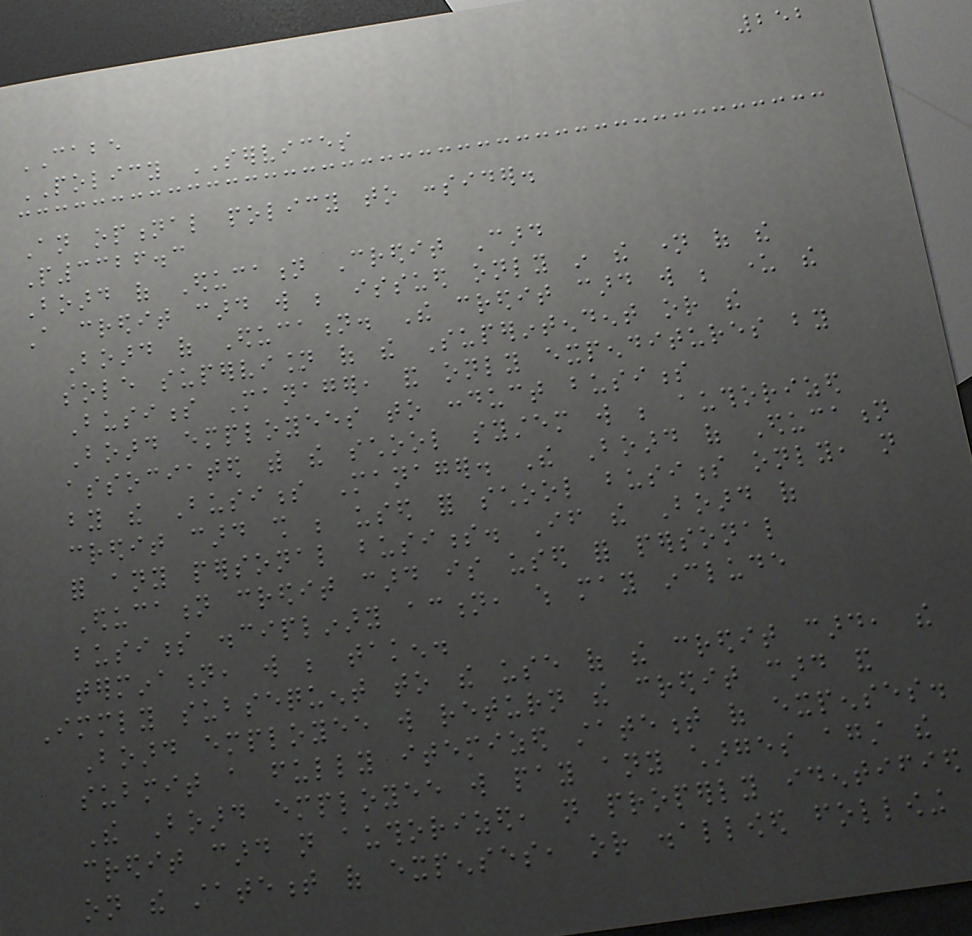252
CABE
POLICY SERVICES
An optional policy to consider.
P3326.3
Board of Education Credit Card
A credit card will be issued only in the name of the
Board of Education. The credit card will be under the
sole supervision of the Superintendent or the
Business Manager, and only expenditures by
Board employees to conduct business
associated with the school system will be authorized
by the Business Manager. The Board of Education
credit card shall be used for school business only, not
for any personal business. If the Board of
Education credit card is used for personal
business disciplinary action, which may include
termination, will be taken.
Immediately subsequent to the use of the credit card, the
Board employee will return the credit card and
submit a fully itemized statement of expenses.
The Board employee will pay any charges against the
credit card not authorized, not properly identified
on the statement of expenses, or disallowed following
